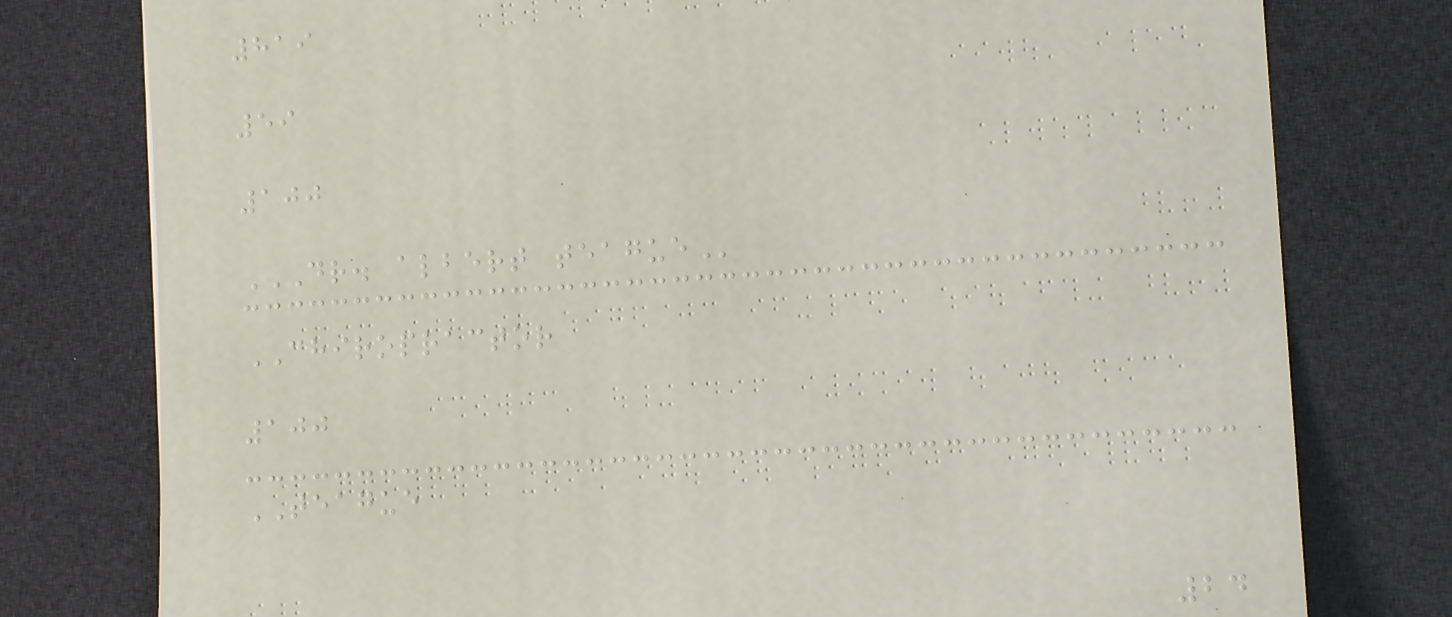819
59
100
DR. ALBERT TEAGUE
CHIROPRACTOR
100
TEAGUE
24
